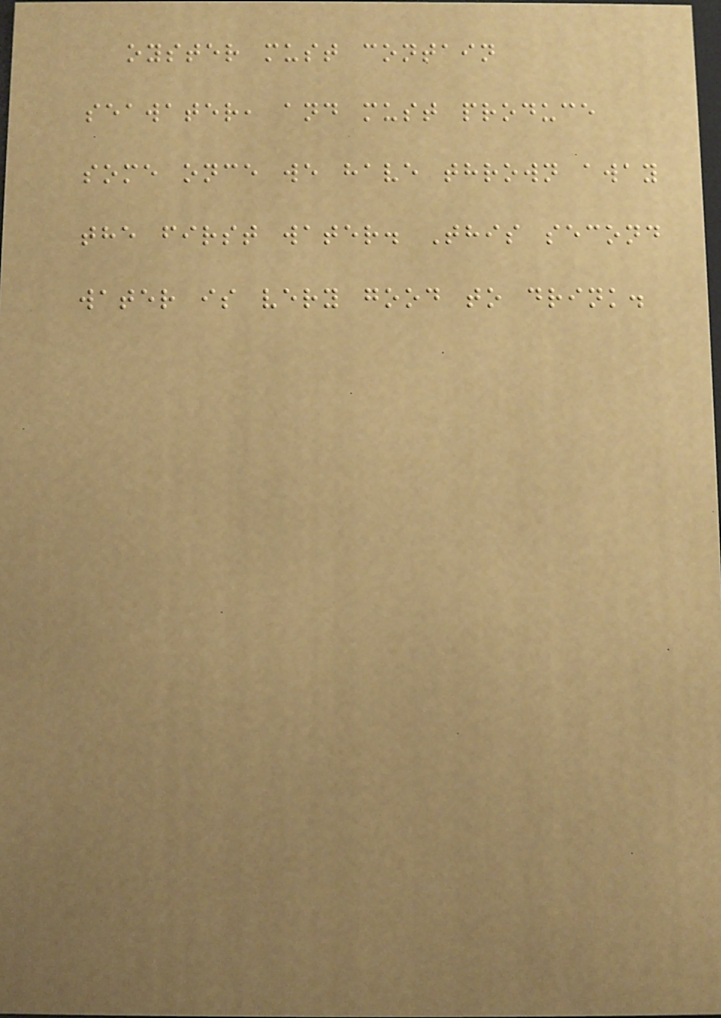oyster must contain
seawater, and must produce
some once we have thrown away
the first water. This second
water is very good to drink.
